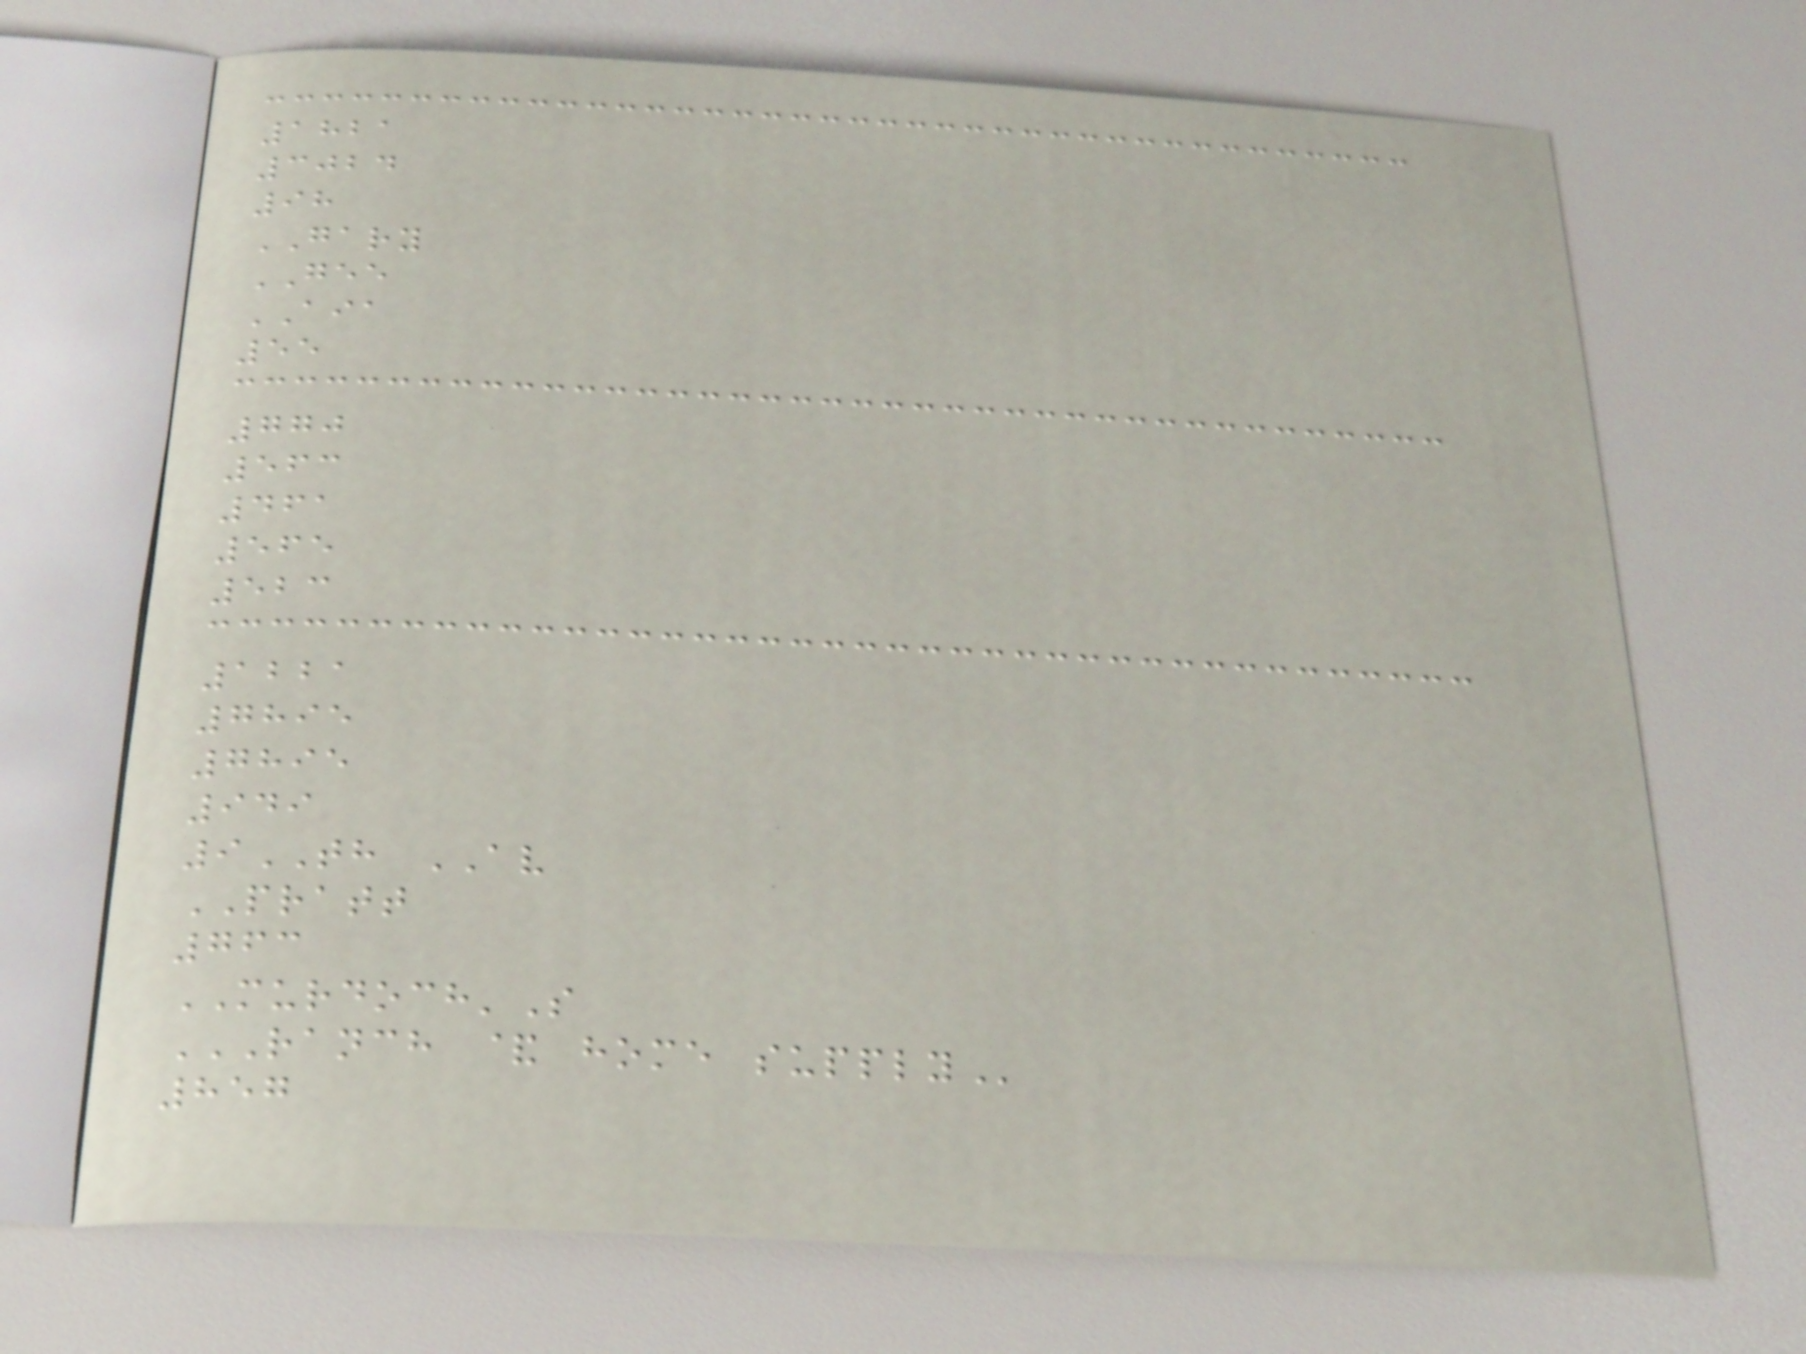1821
3024
98
GARY
GEE
AIA
55
770
563
461
565
523
1221
7895
7895
949
9TH AV
PRATT
763
MURDOCH'S
RANCH & HOME SUPPLY
857
